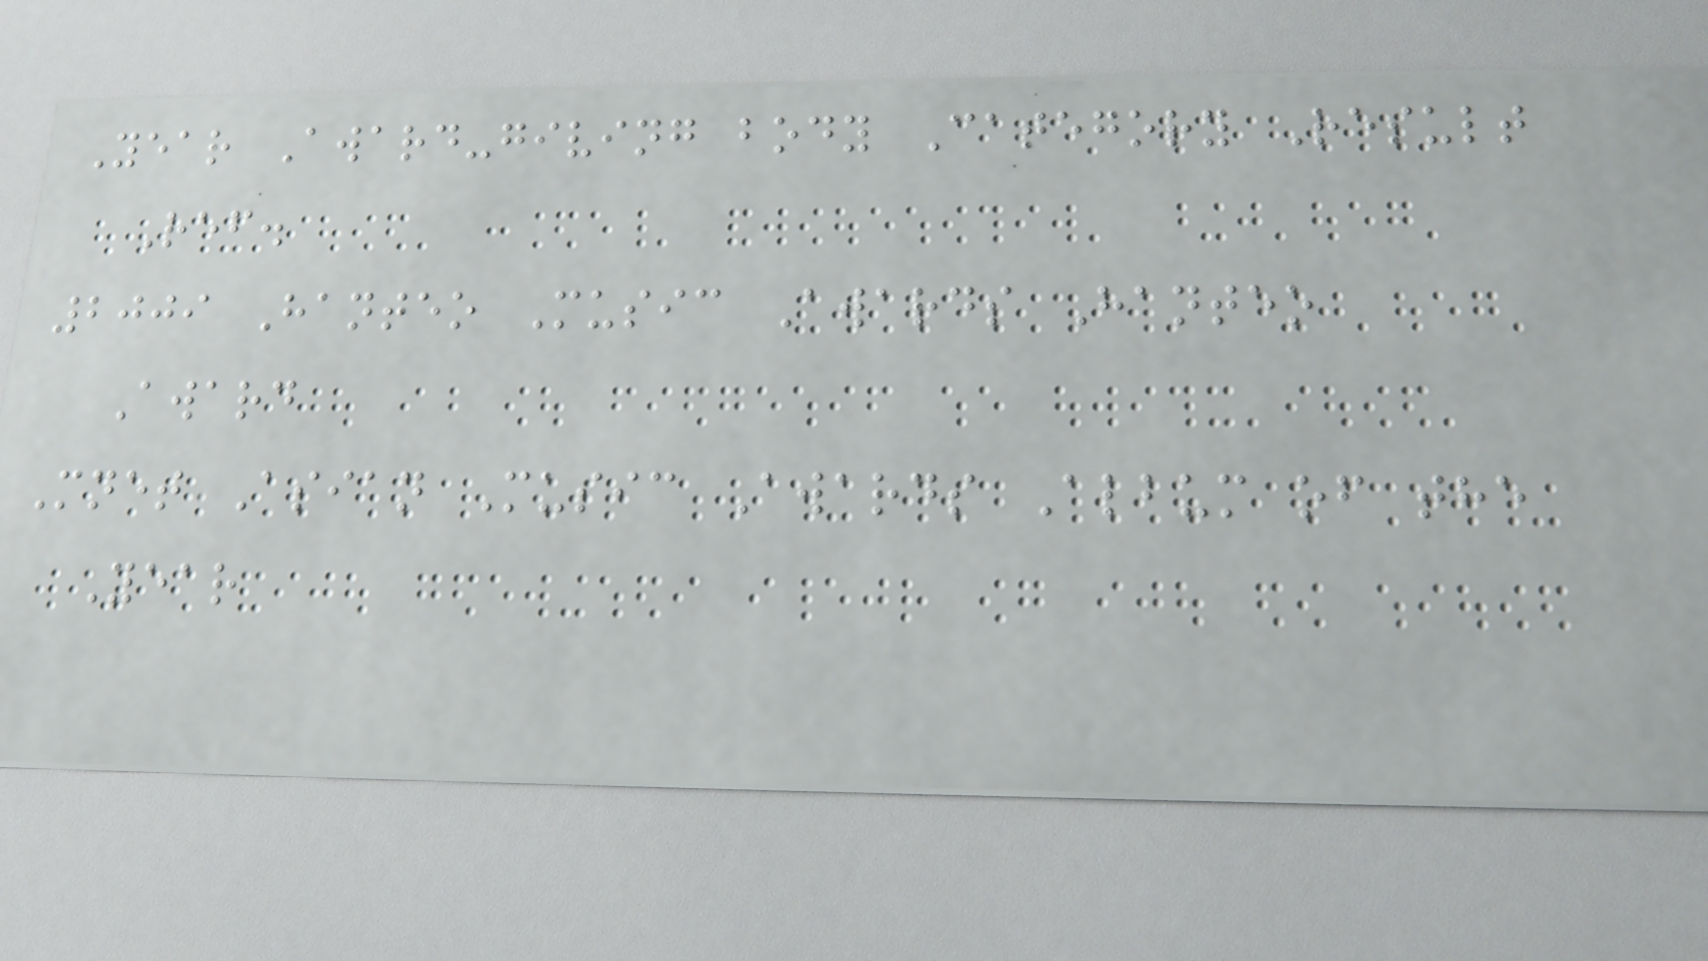Year Award-giving body Category Result
Ref.
2009 Hanteo Music Awards Hanteo
Award
Mnet Asian Music Awards Album of the
Year
